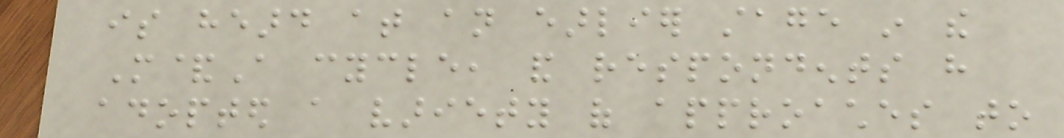is heard at an earlier stage in the
M&A cycle, and respondents have
adopted a variety of approaches to
